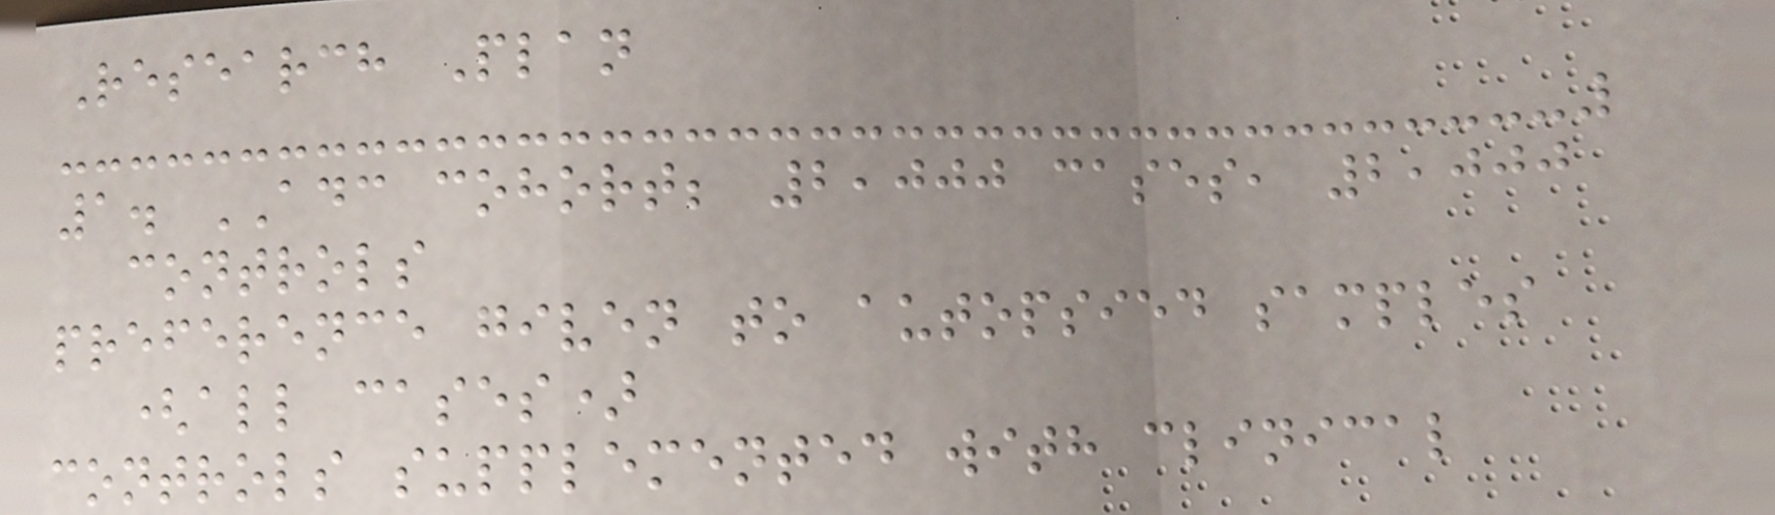Research Plan
1. ADC cohort; 2,000 cases, 2,000
controls
preference given to autopsied samples
(all cases)
controls supplemented with clinical
